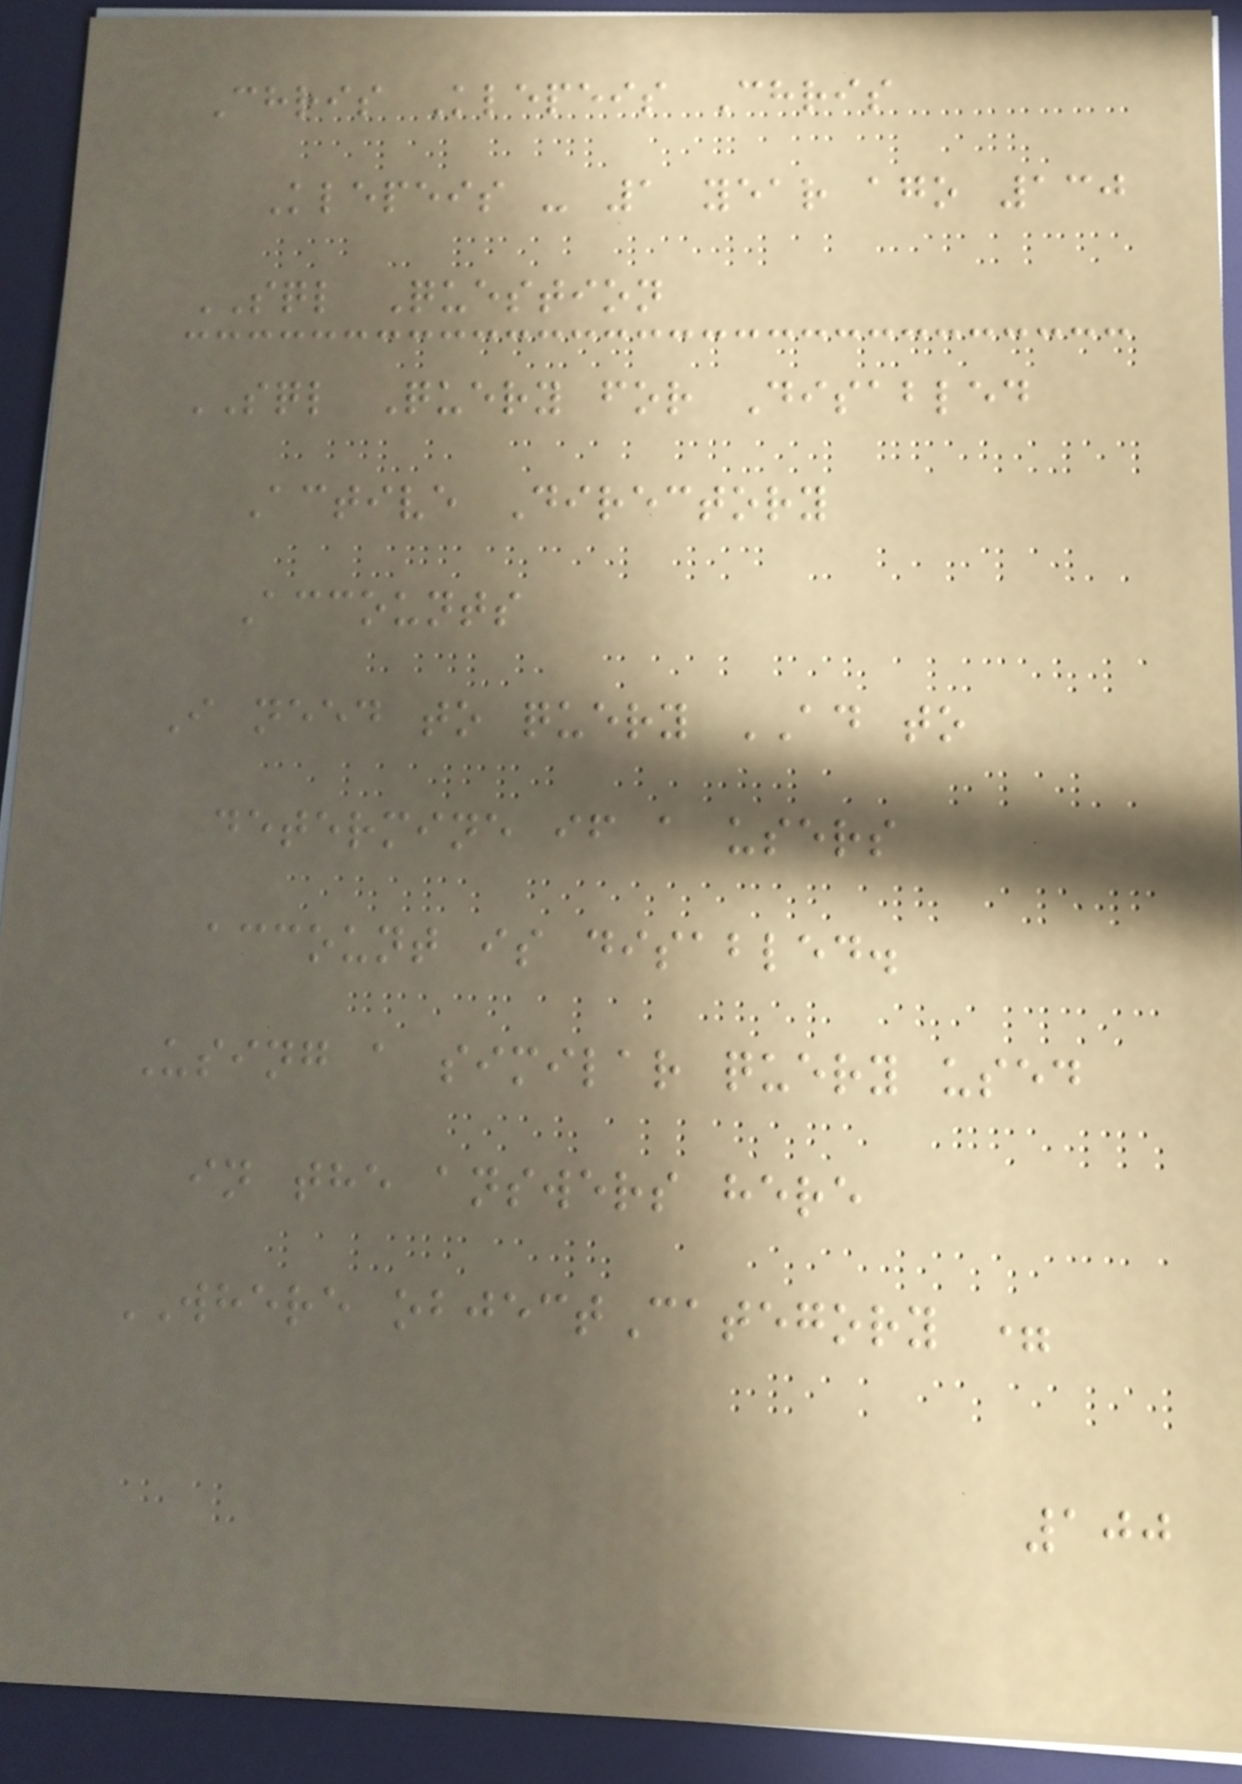Chris Klepeis Chris
Klepeis - 1 year ago 130
SQL Question
SQL Query for Disabled
Active Directory
Accounts
I need to query AD to
determine if a users
account is disabled.
Using a similar query used
in the answers here
WHERE objectCategory =
100
